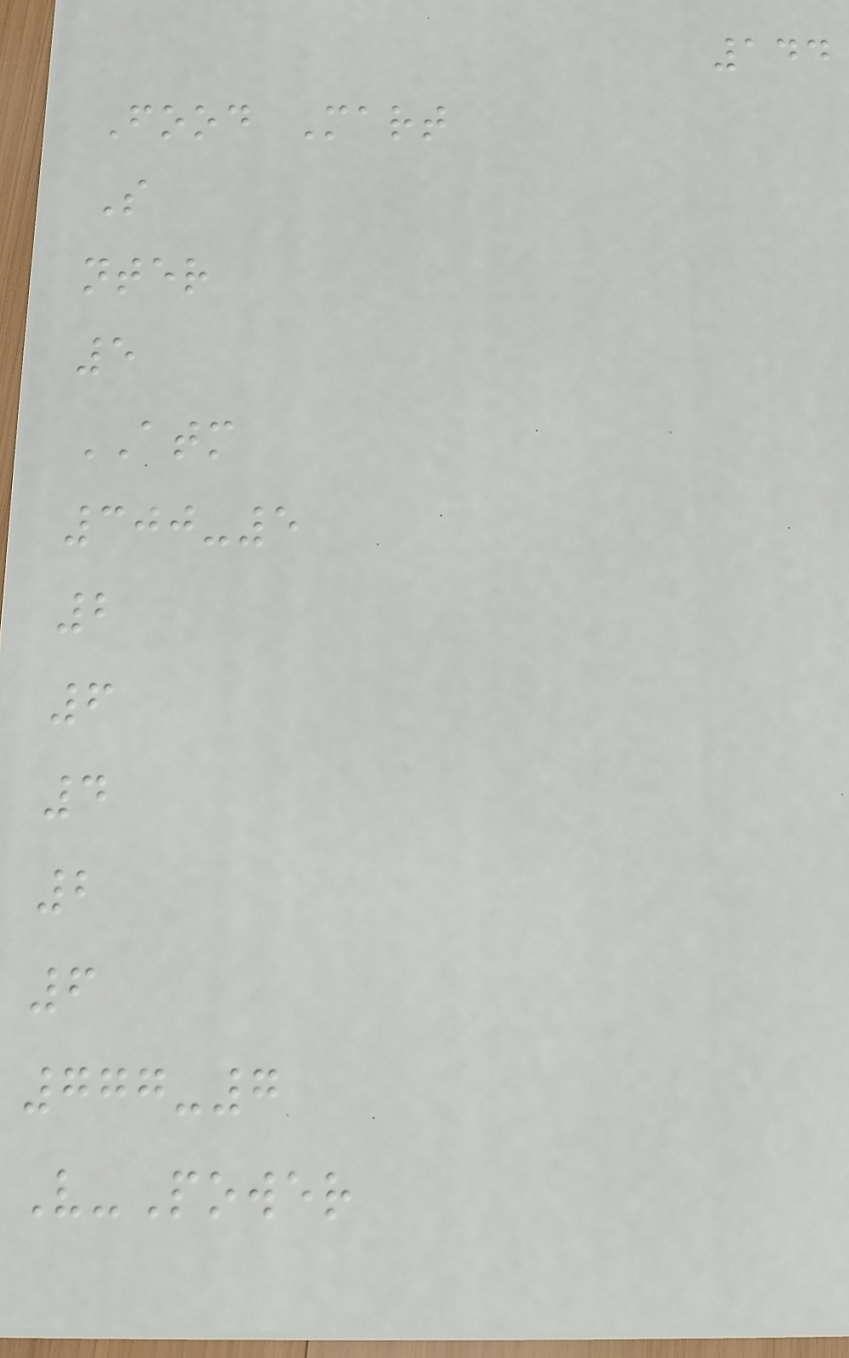144
Food Mart
S
nter
5
ATM
300-5
2
6
4
2
6
777-7
V-Power
